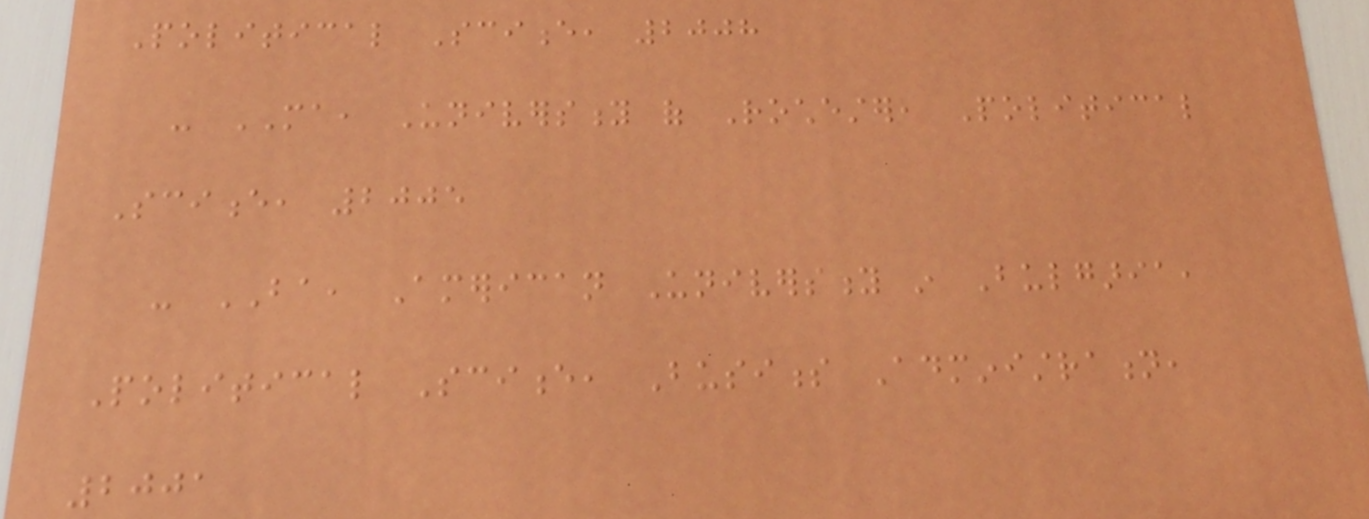Political Science, 2008
- MA, University of Rochester, Political
Science, 2005
- BA, American University in Bulgaria,
Political Science, Business Administration,
2001
